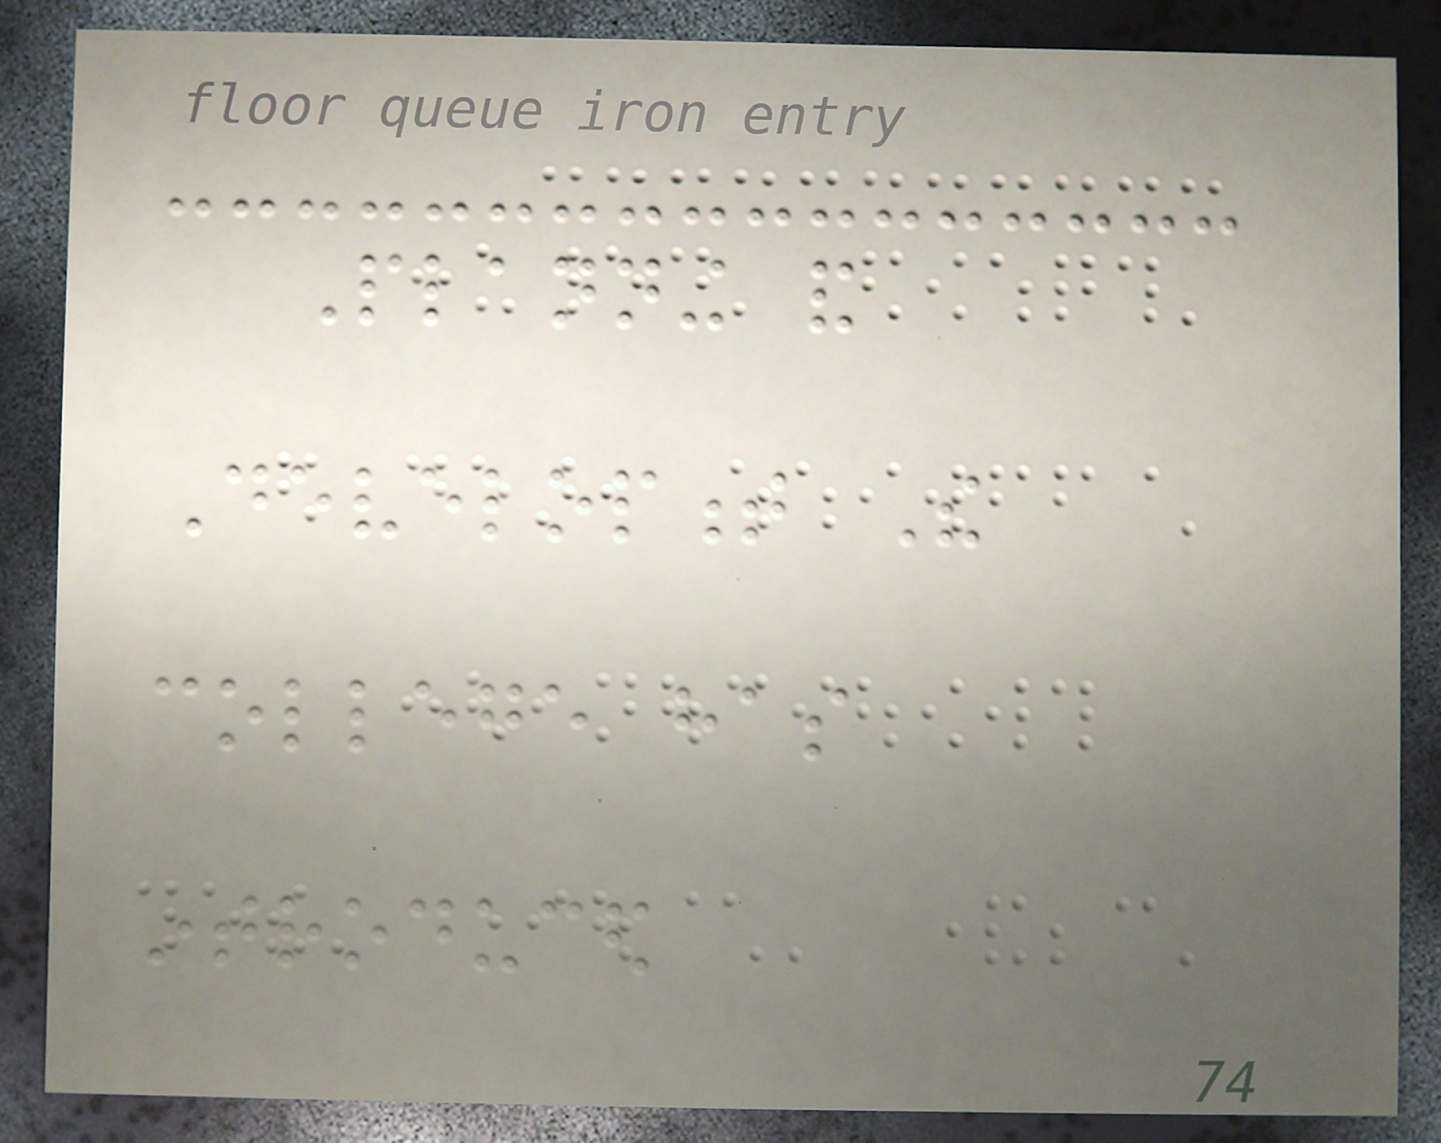Planning and
Development The
college has
introduced
